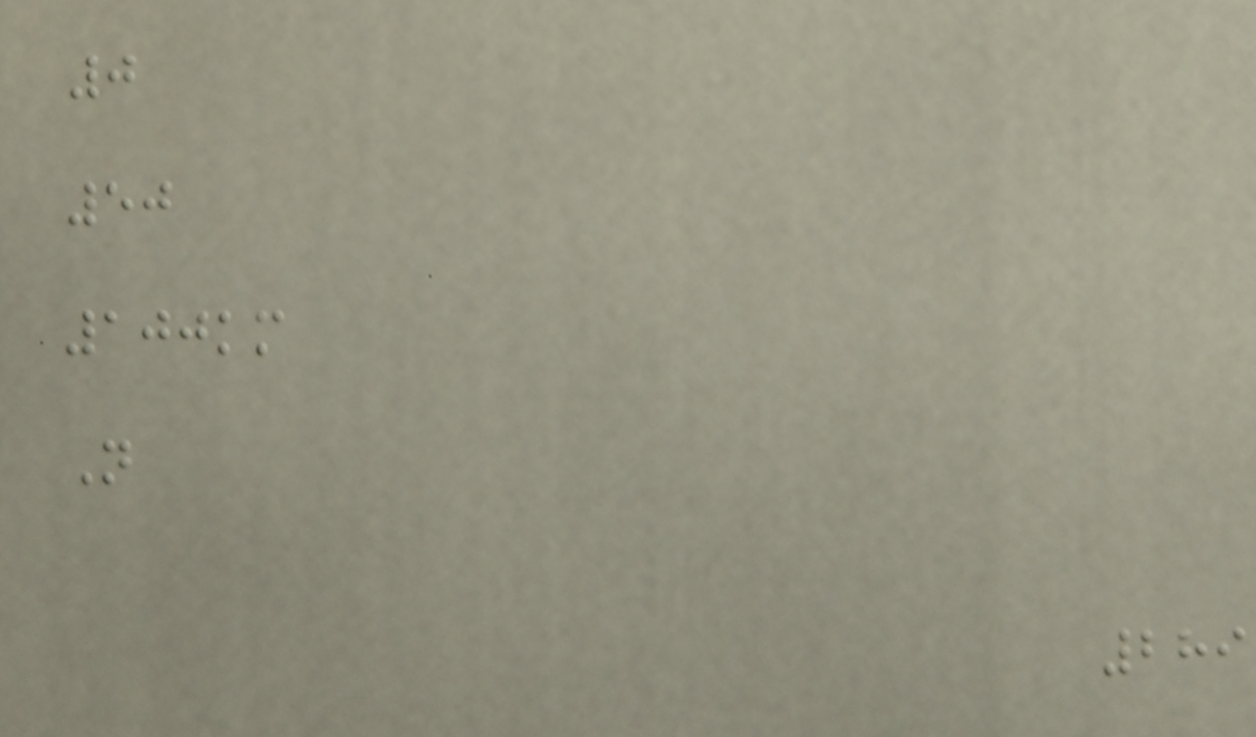0
50
100km
N
289
